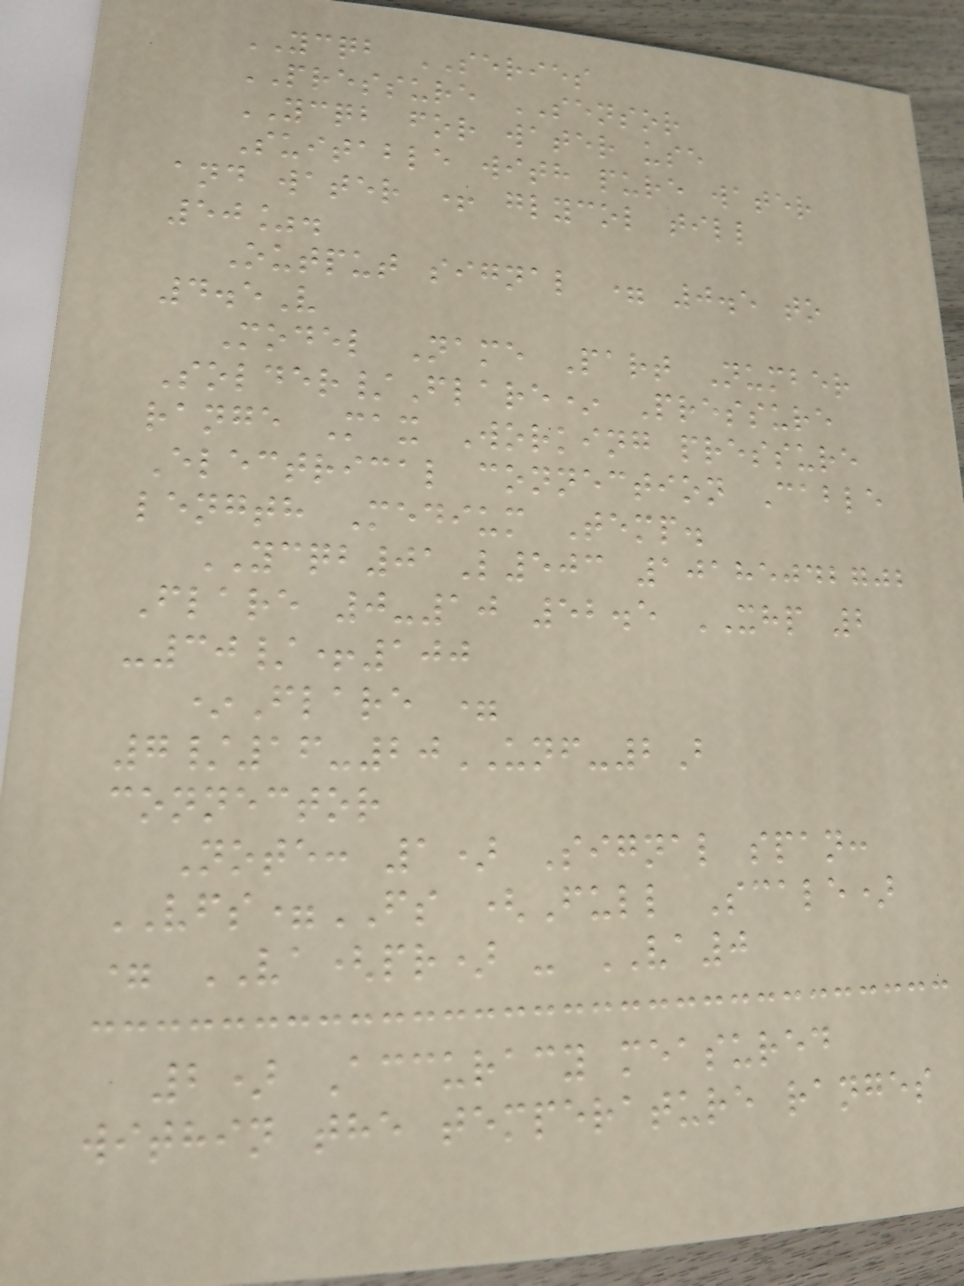YCQB SERIES
PRESSURE SENSOR
YCQB for water use
Suitable with pure water
and water + glycol till
50%.
Output signal = 0.5 to
4.5V
Model Name Part Number
Solder/Flare* Pressure
range Max Working pressure
Electrical connection Cable
length Medium Temp.
YCQB01L503 10185042702
Flare 0-10 52.5 XHP 2
-30/+100
*Flare =
7/16-20UNF-2B
connector
Note: 1) Signal span:
VFS=FS (Full Scale)
= VA(pr) - VA0
2) Accuracy measured
within the temperature ranges
